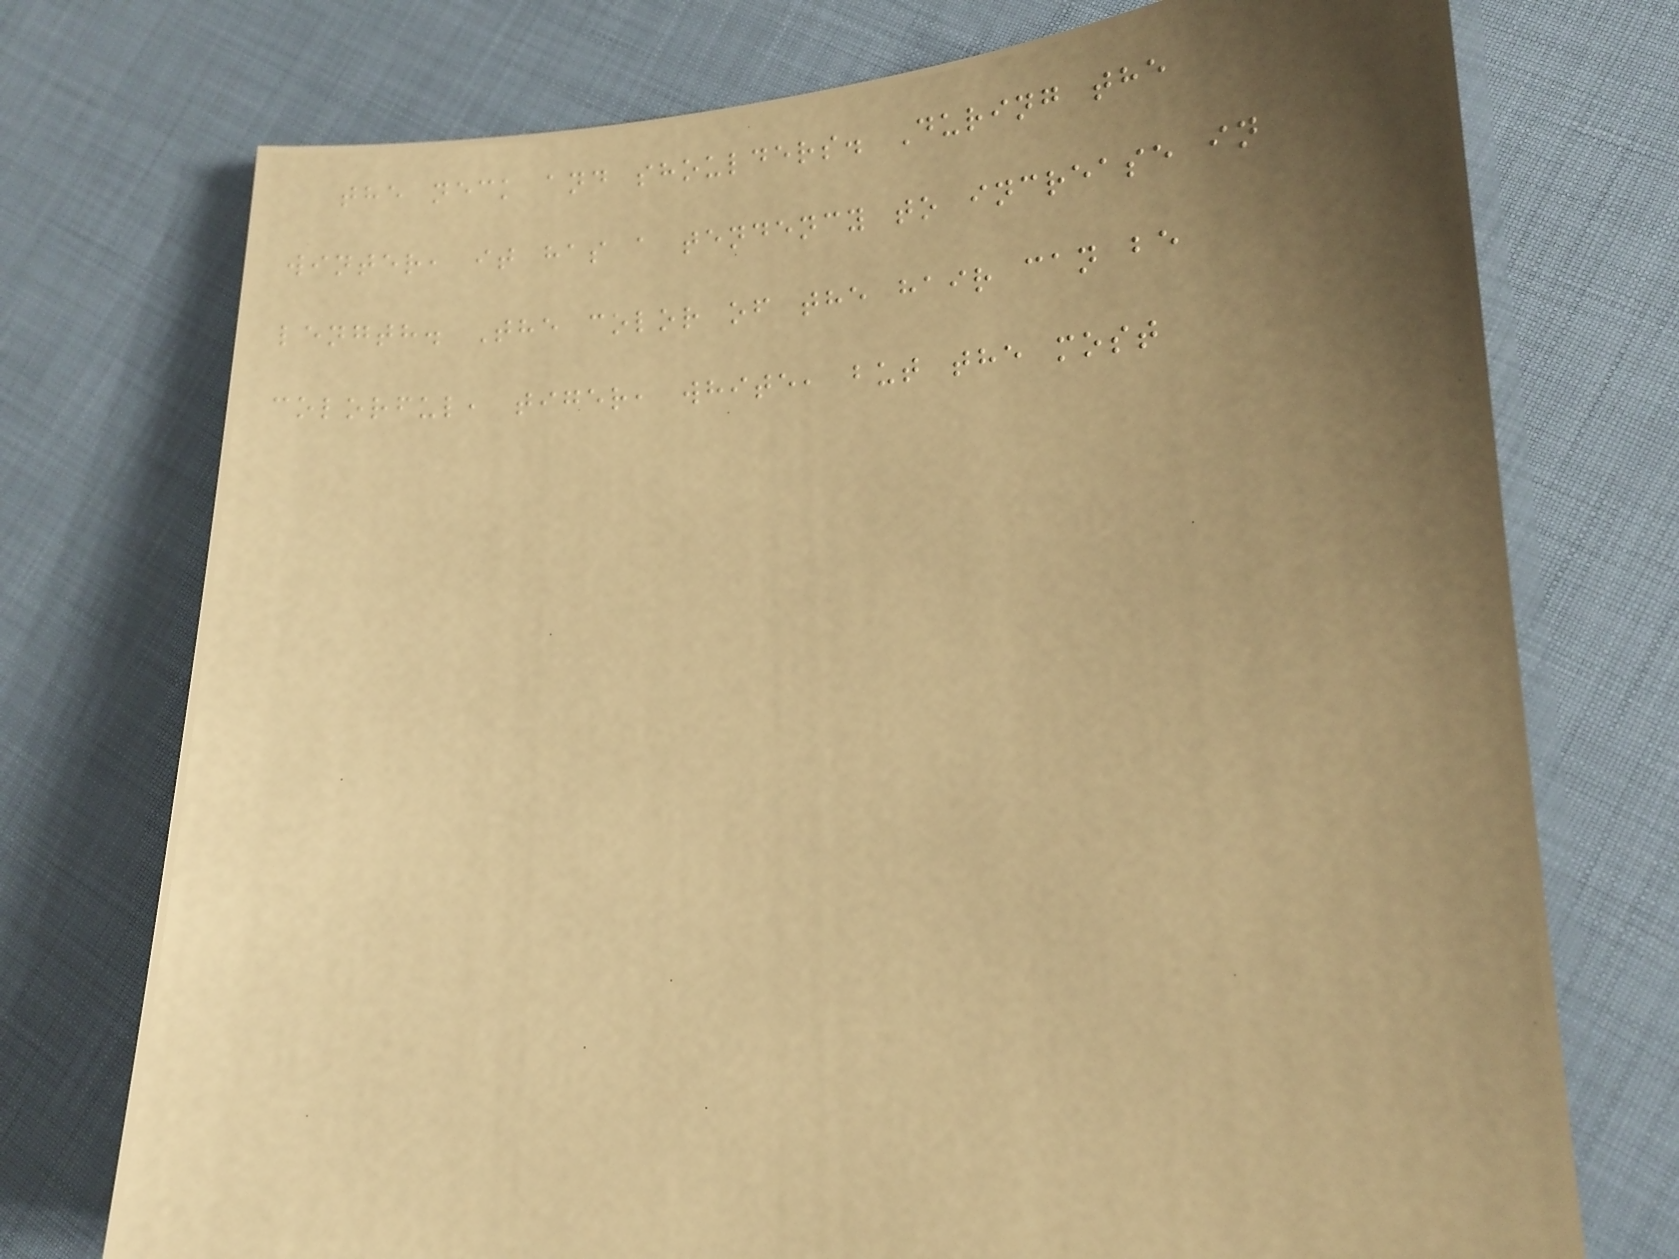the neck and shoulders. During the
winter, it has a tendency to increase in
length. The color of the hair can be
colorful, tiger, white, but the most
